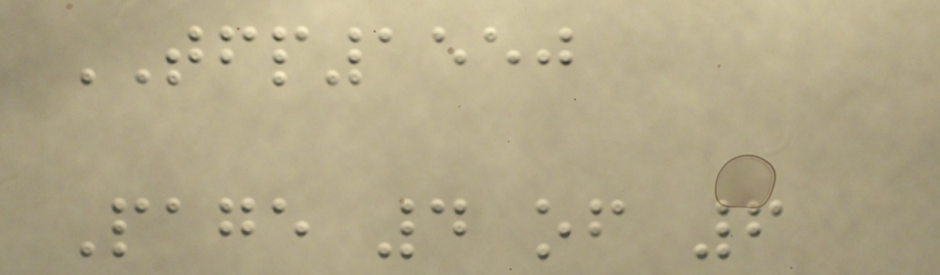TFP1550
Page 4 of 6
